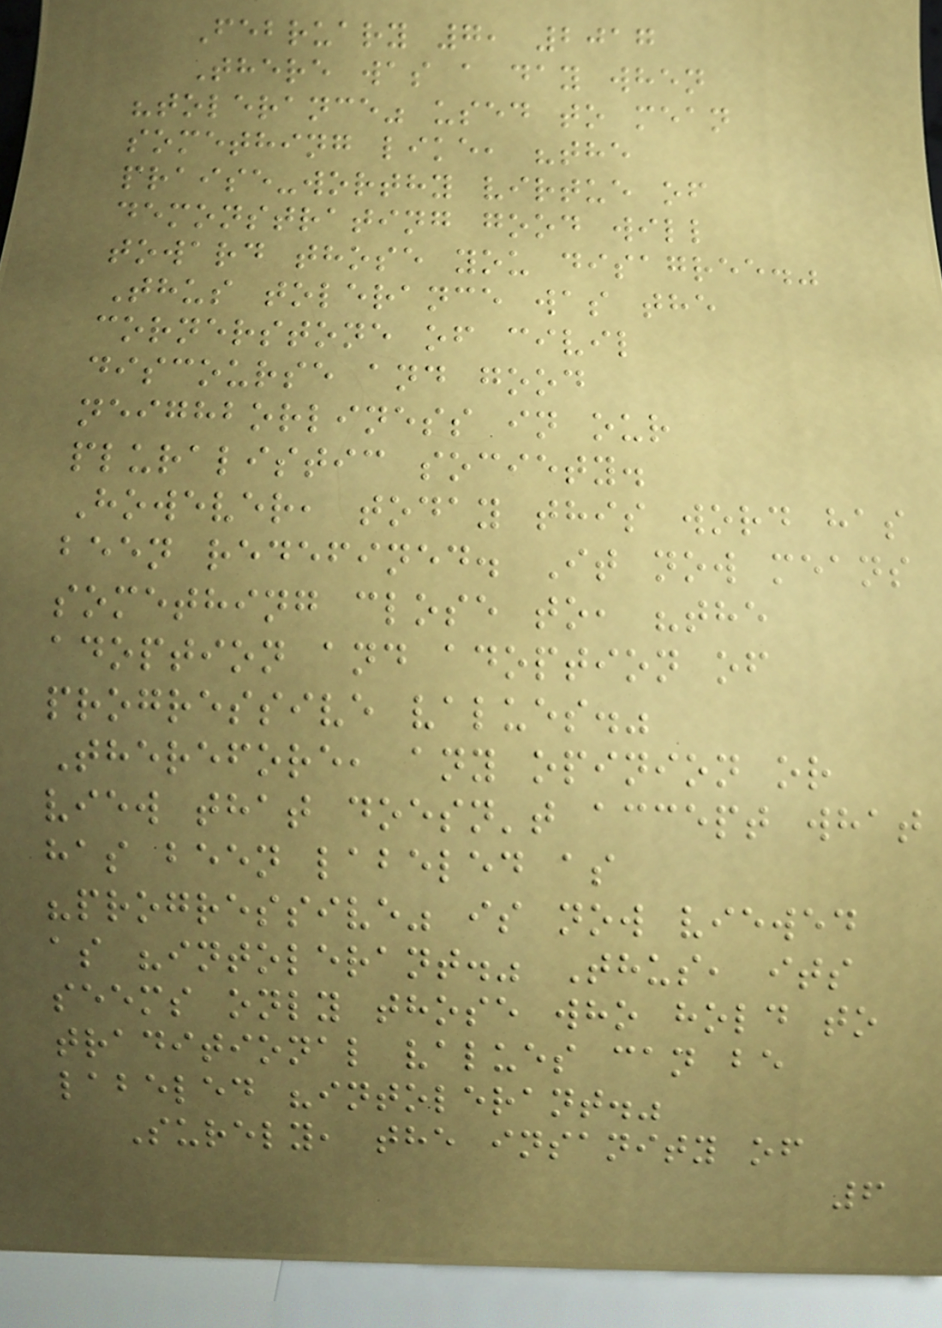February 7, 2017
There was a day when
"tolerance" used to mean
something like, "the
praise-worthy virtue of
demonstrating good will
toward those you disagree."
Thus tolerance was the
cornerstone of civil
discourse and good
neighborliness in our
pluralistic society.
However, today this word has
been redefined. It now means
something close to, "the
adoption and adoption of
progressive values."
Therefore, any opinion or
view that doesn't accept what
has been labeled as
"progressive" is now viewed
as "intolerant." Thus, its
seems only those who hold to
traditional values can be
labeled "intolerant."
Surely, the insanity of
6
